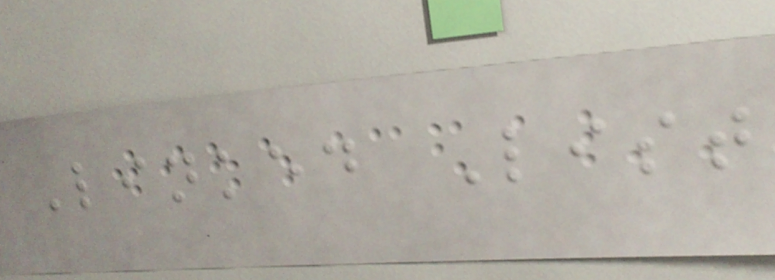Linked List
